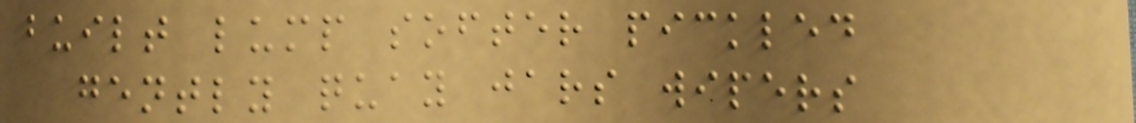built lump softer pickled
gently quay jars wipers
